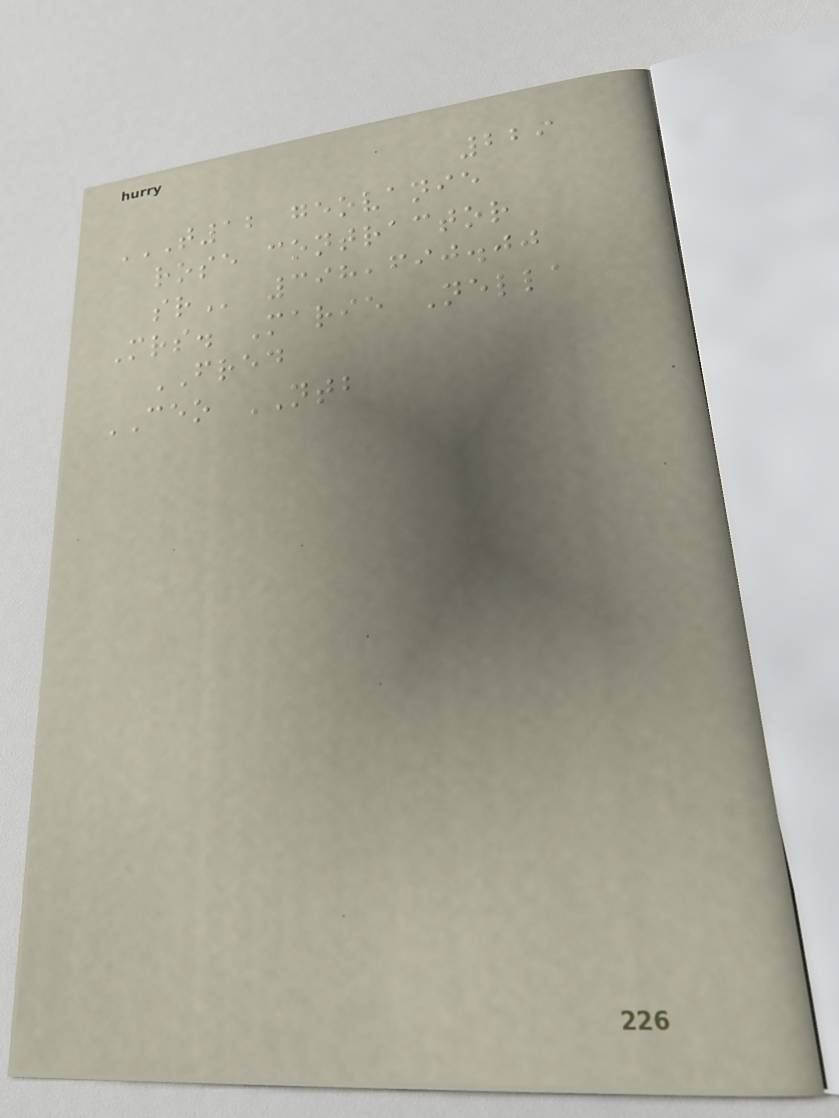229
T12 GEOVANIE
ROSE CONTRACTOR
SR 398,690.00
Mrs. Marie Nella
FRED
CEO NTB
